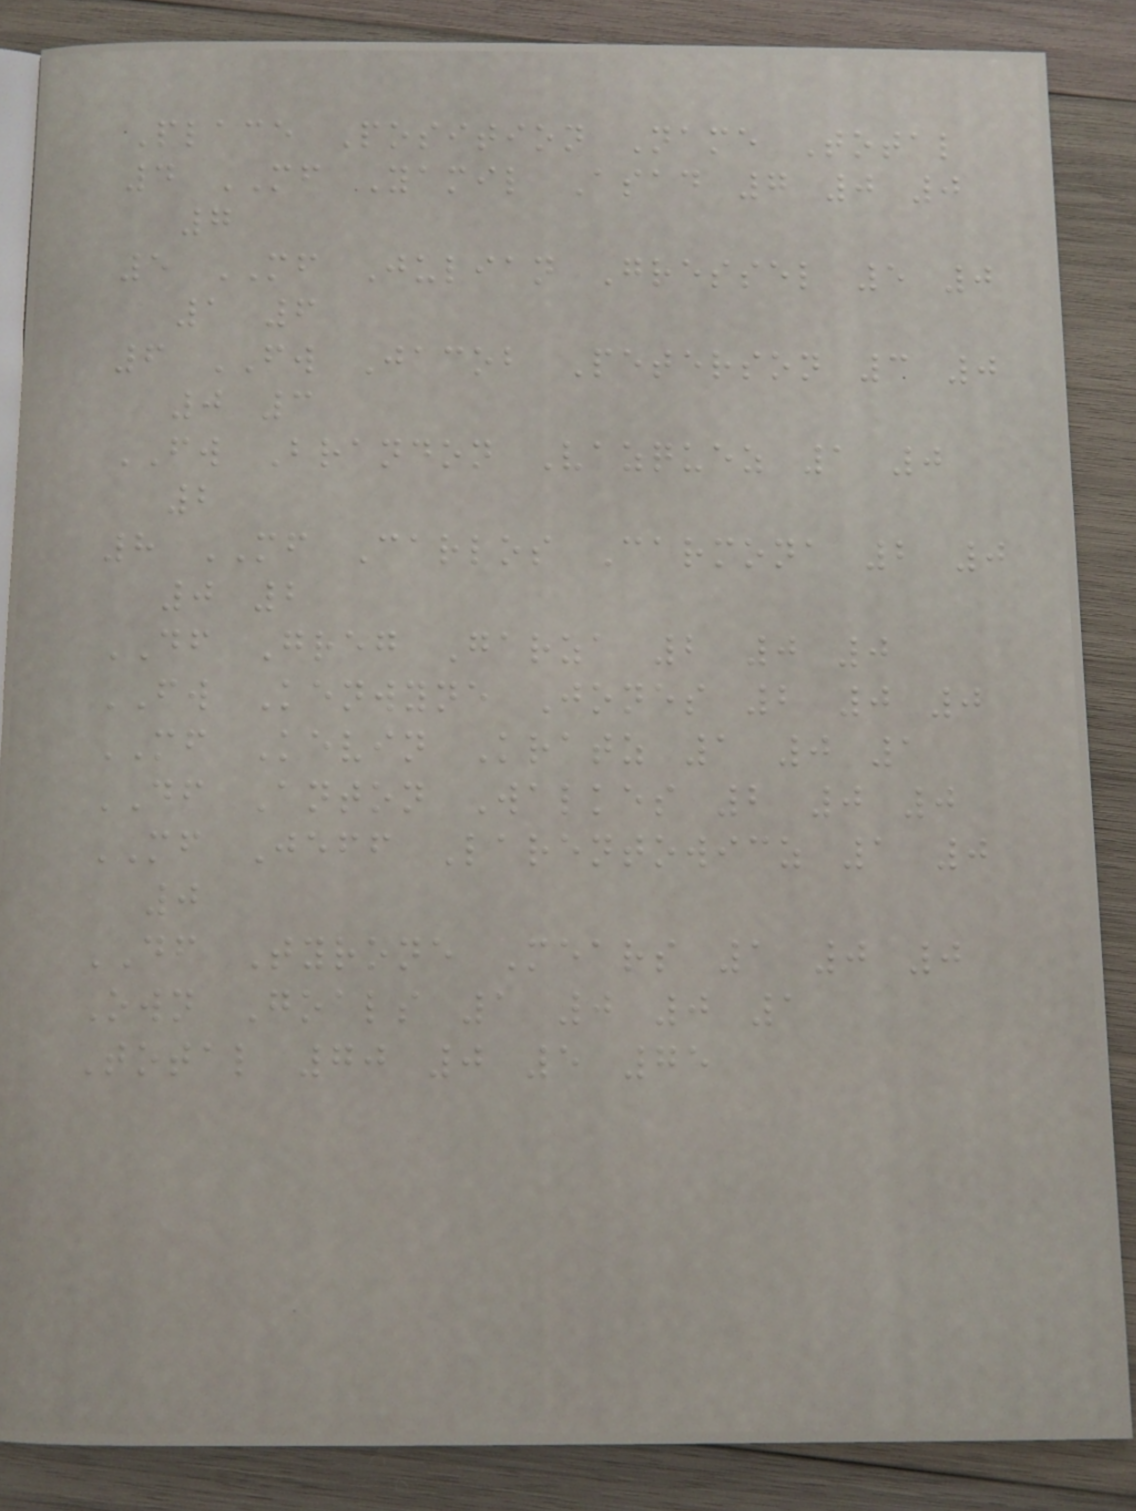Place Position Name Total
4 MF Yamil Asad 7 0 0
7
5 MF Julian Gressel 5 0
1 6
6 FW Jacob Peterson 3 0
0 3
FW Brandon Vazquez 1 0
2
8 MF Carlos Carmona 2 0
0 2
DF Greg Garza 2 0 0
FW Kenwyne Jones 2 0 0
MF Kevin Kratz 1 0 1
DF Anton Walkes 2 0 0
MF Jeff Larentowicz 1 0
0
DF Tyrone Mears 1 0 0
Own Goals 1 0 0 1
Total 70 0 5 75
